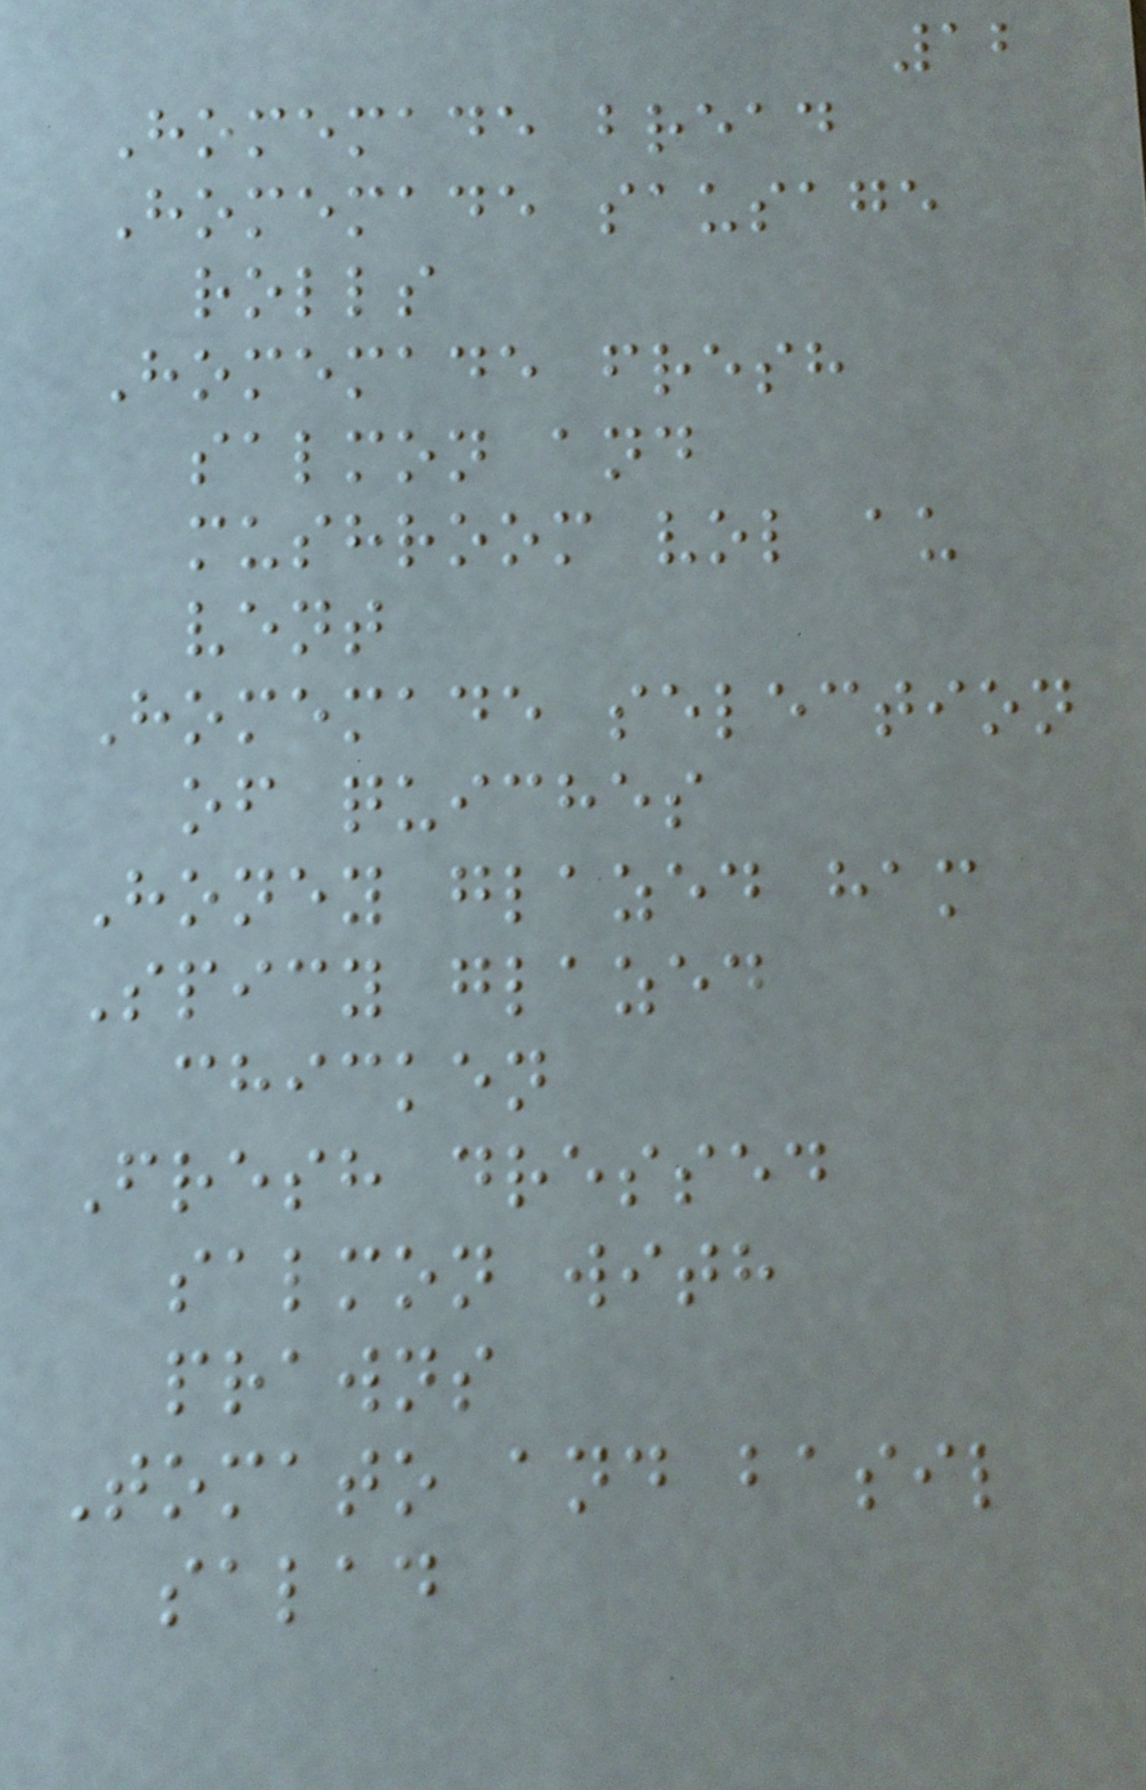12
Homemade bread
Homemade sausage
rolls
Homemade fresh
salmon and
mushroom vol au
vent
Homemade selection
of quiches
Honey glazed ham
Spicy glazed
chicken
Fresh dressed
salmon with
prawns
Tomato and basil
salad
